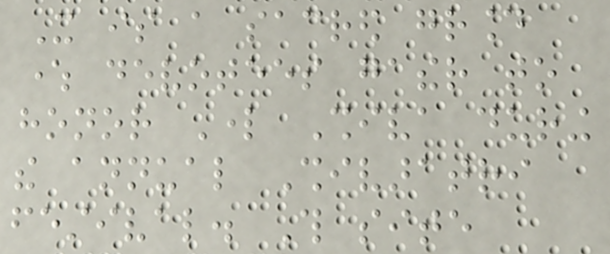It is a sacred ground
where devotees gather to
honor Lord Shiva during
the annual Shivaratri
festival. This site
